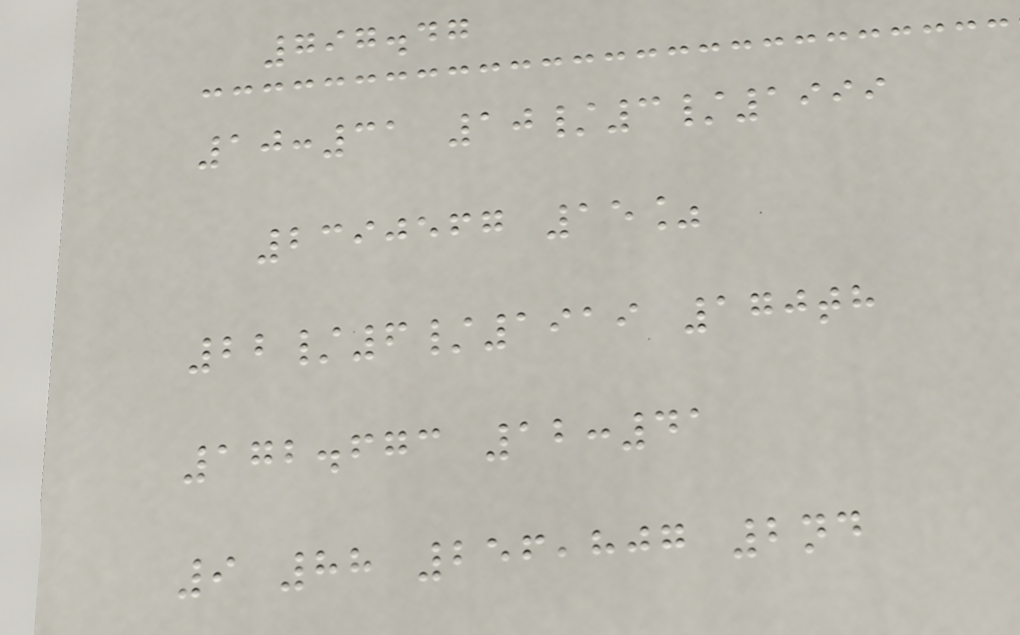797.47
10:31 10/3/1999
2390567 15%
22/6/1919 170th
172.673 12:41
9 88 256,807 2nd
